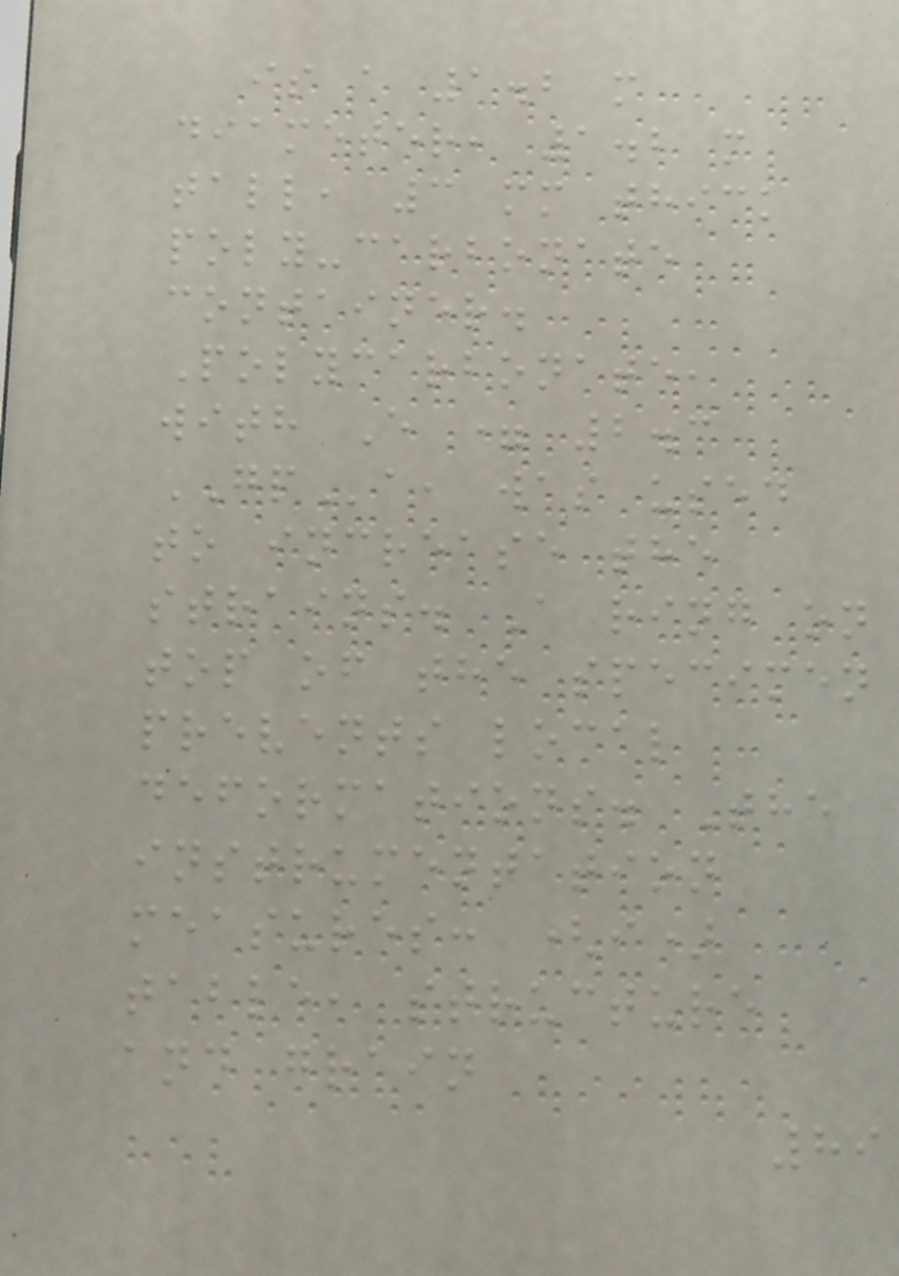is a 1.2 m
diameter, 1.2 m
tall, 3 mm thick
poly-carbonate
container.
Polycarbonate,
with E = 2.3
GPa, was used
to increase the
strains. A ring on
top of the specimen
prevents local
deformations. The
instrumentation
measures: (i)
table, structure
and grain
89
